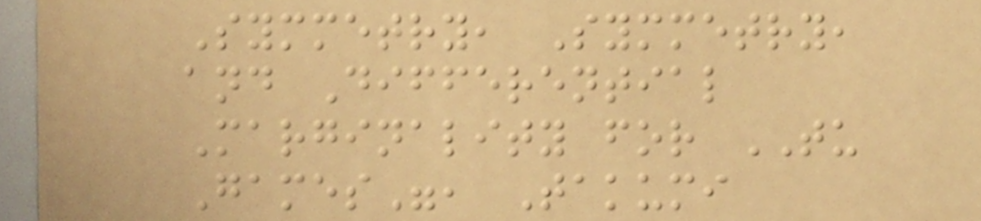Symmetry, Symmetry,
and Differential
Marginality for TU
Games", Takumi
